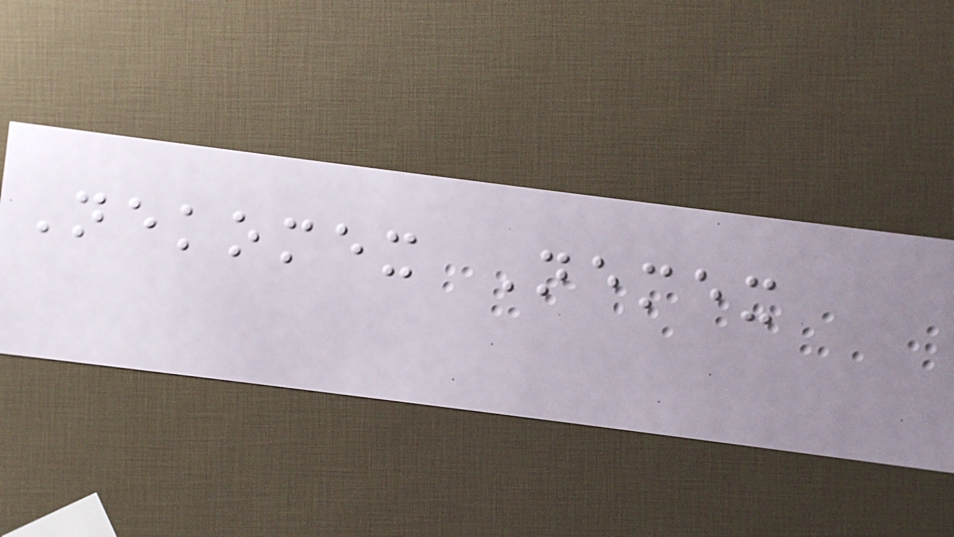Nekomex Nemex
